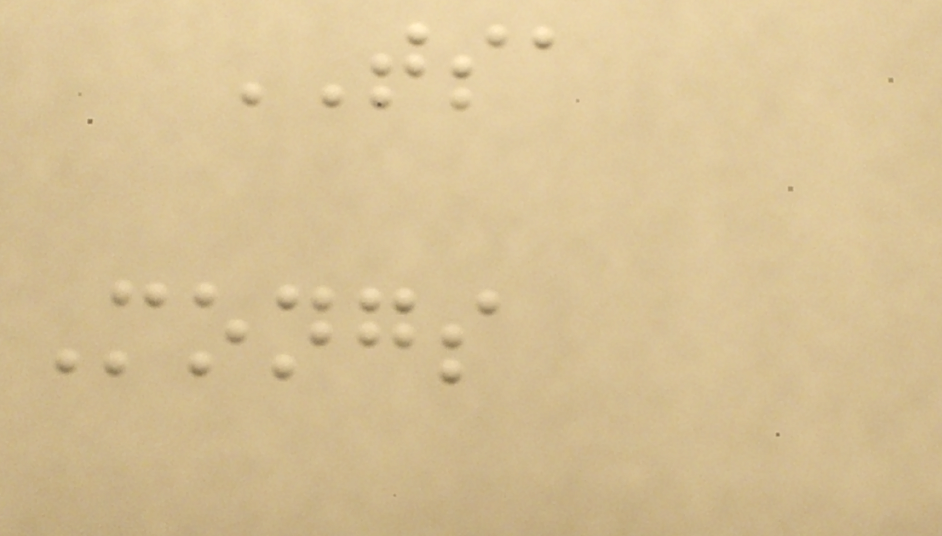TSA
Mongs
